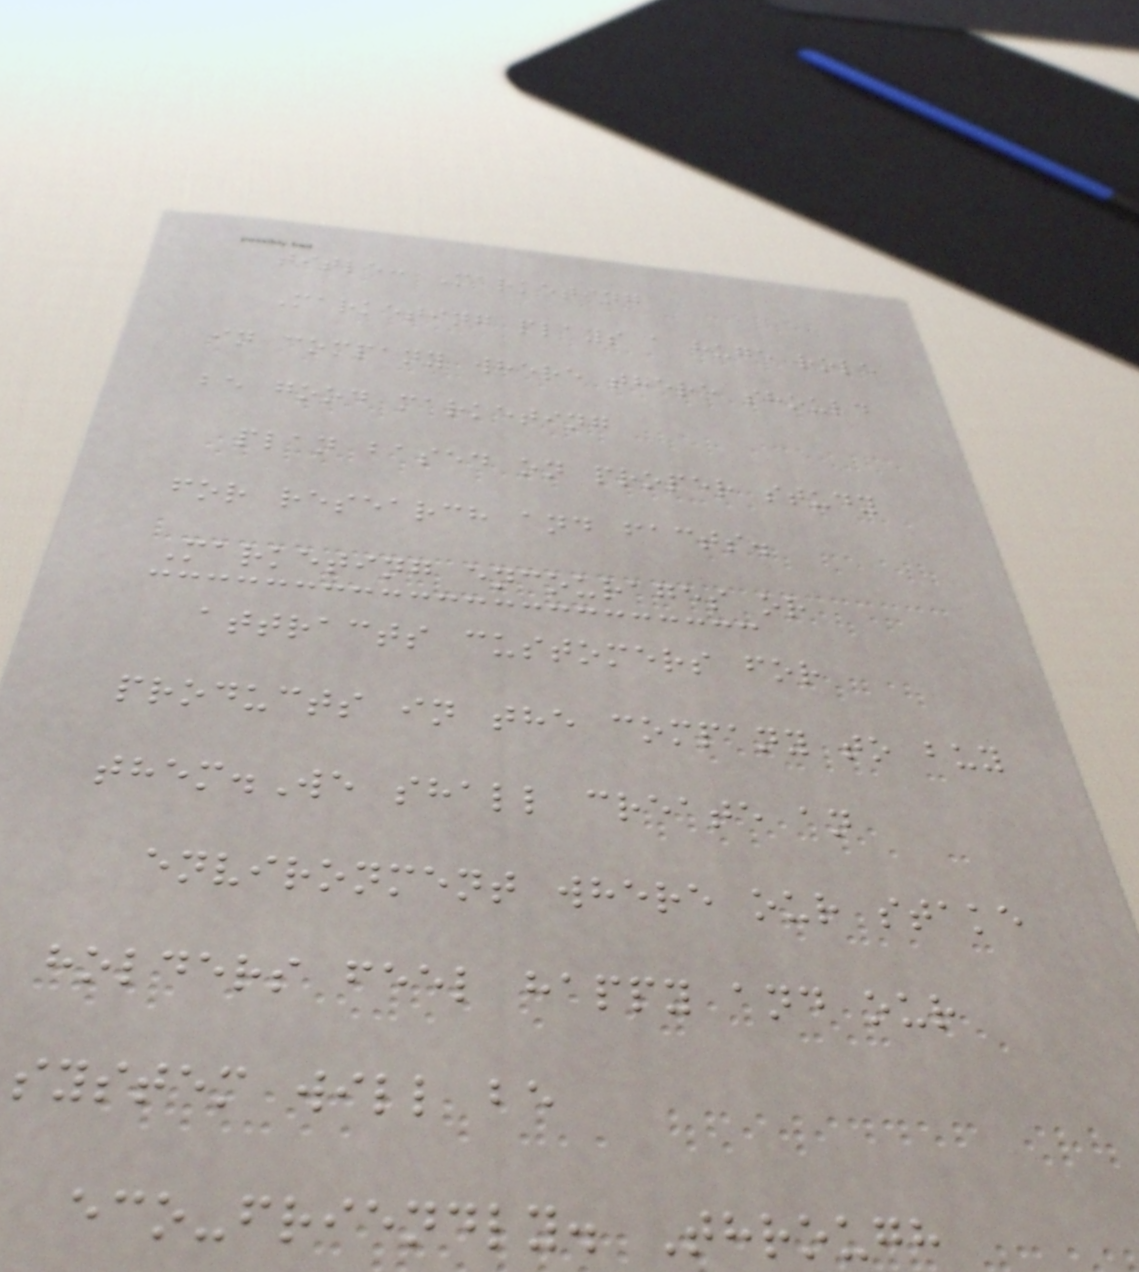title: Marketing
Marketing plays a huge role
in company where there should
be good marketing
plan based on proper study
for research and facts.
Marketing encourages or
attracts customers for
products in the company to buy
them.We shall create an
environment where our stake
holders feel happy and our
system will be
eco-friendly. Through
